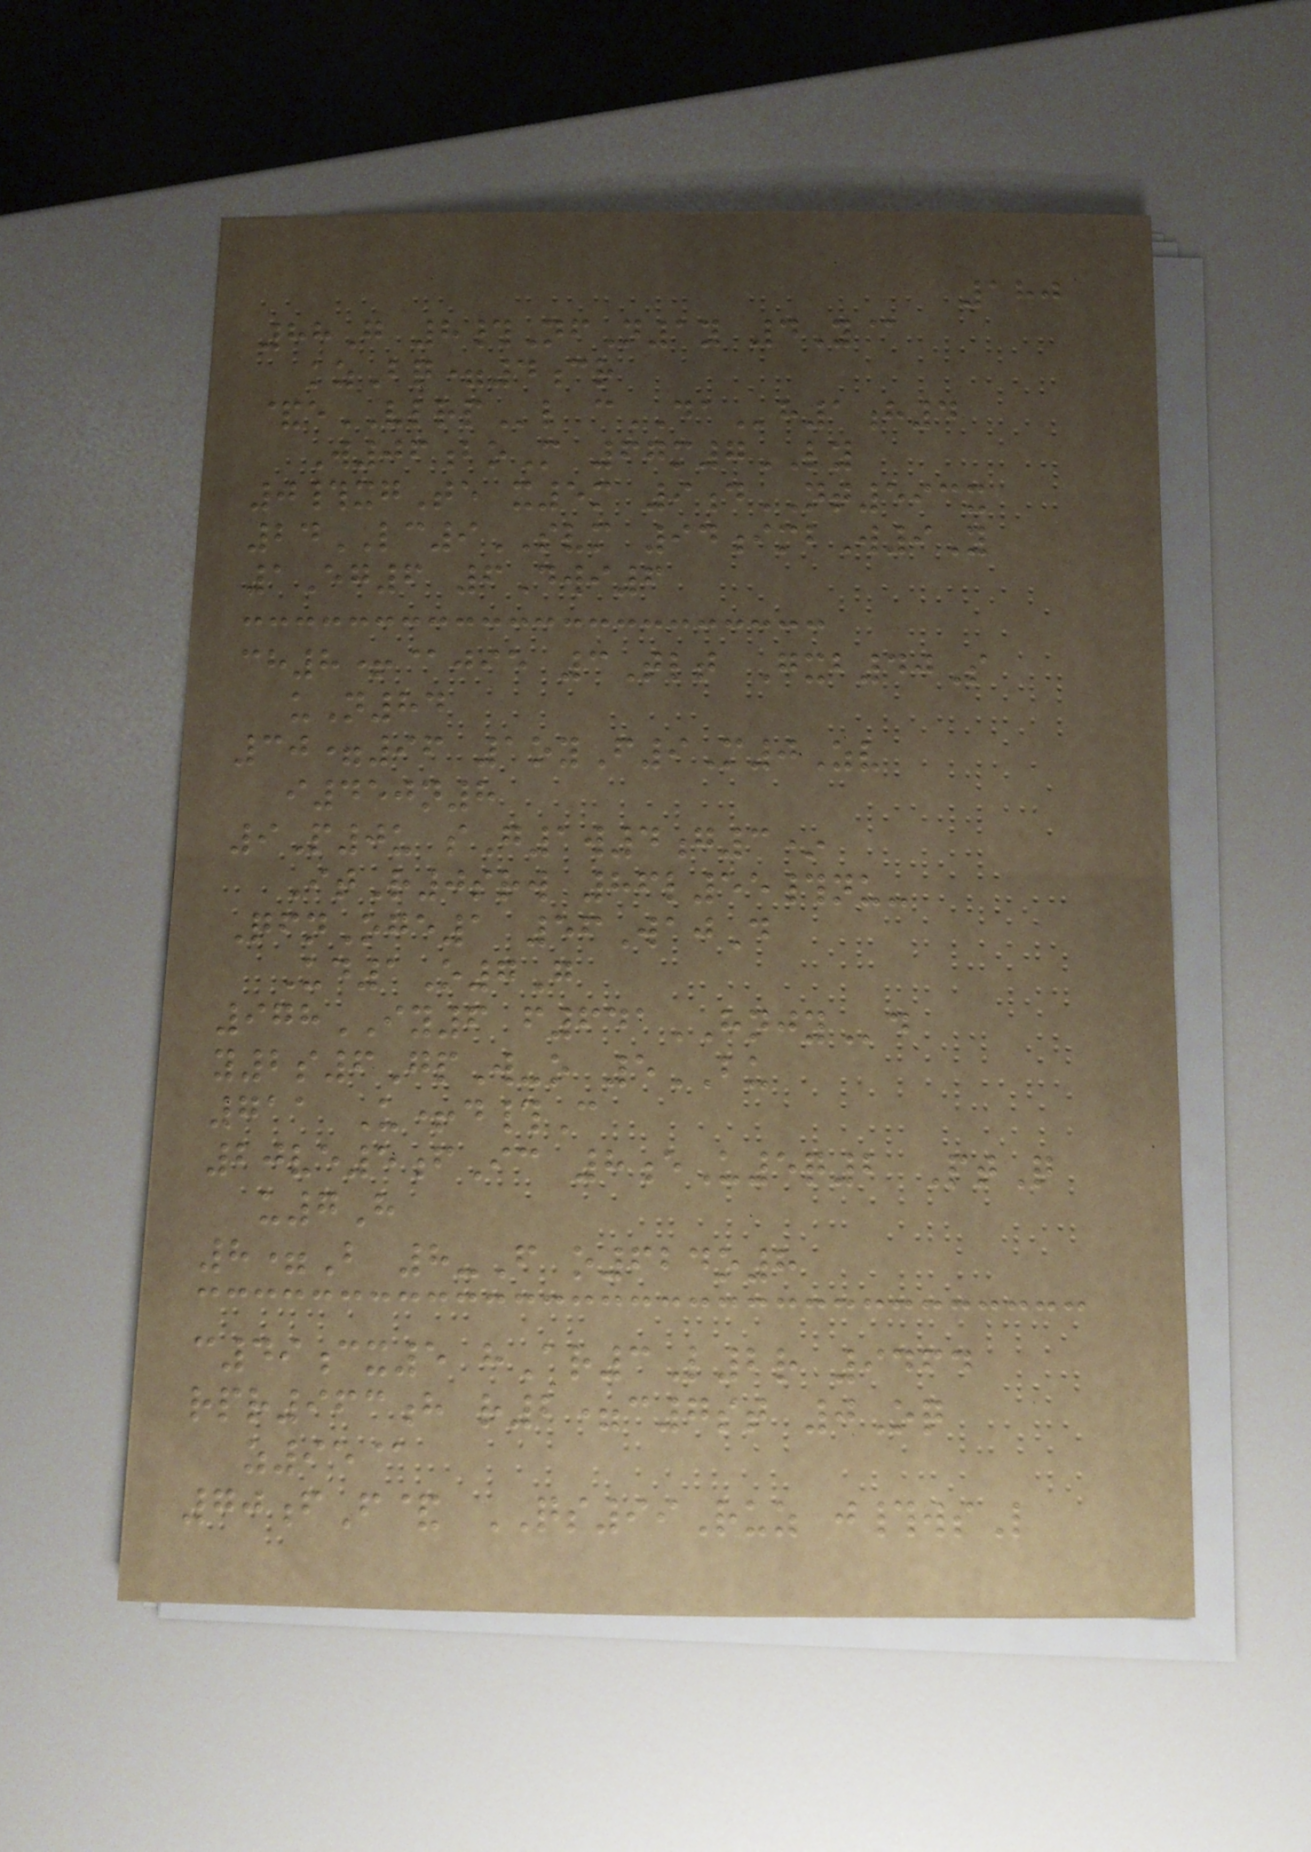180
88G 8#NfN1y 4Y@
kzBq=4cr
&eVLRPl cDAh1h4
W06boM 67m7LY
0#xgTe x5m 9dNT593x
24LC9SVM 94imbW9Y
1Eg6 6Dwi6
ch8+@jie 3Tlt Gxb40S
uN84
30=96 1oyF9M0Zv
i450n8
9P0u sG1w4g3*
ItR0srw 86l55#nu-
QfnOge1 56WajD
Ud1O7G
978IY6 f641HNJYd
y2s6GpW-o 5BU
711 U+d#C
20ve5fIc 8eU5q2 PtQ
u7H
8=B 8-F o624o8
c49cx5 hAr3L2r 9464
rpr963h r2=c7st 0Oq
z95@
70fF& QS99Ruz j#wsL
